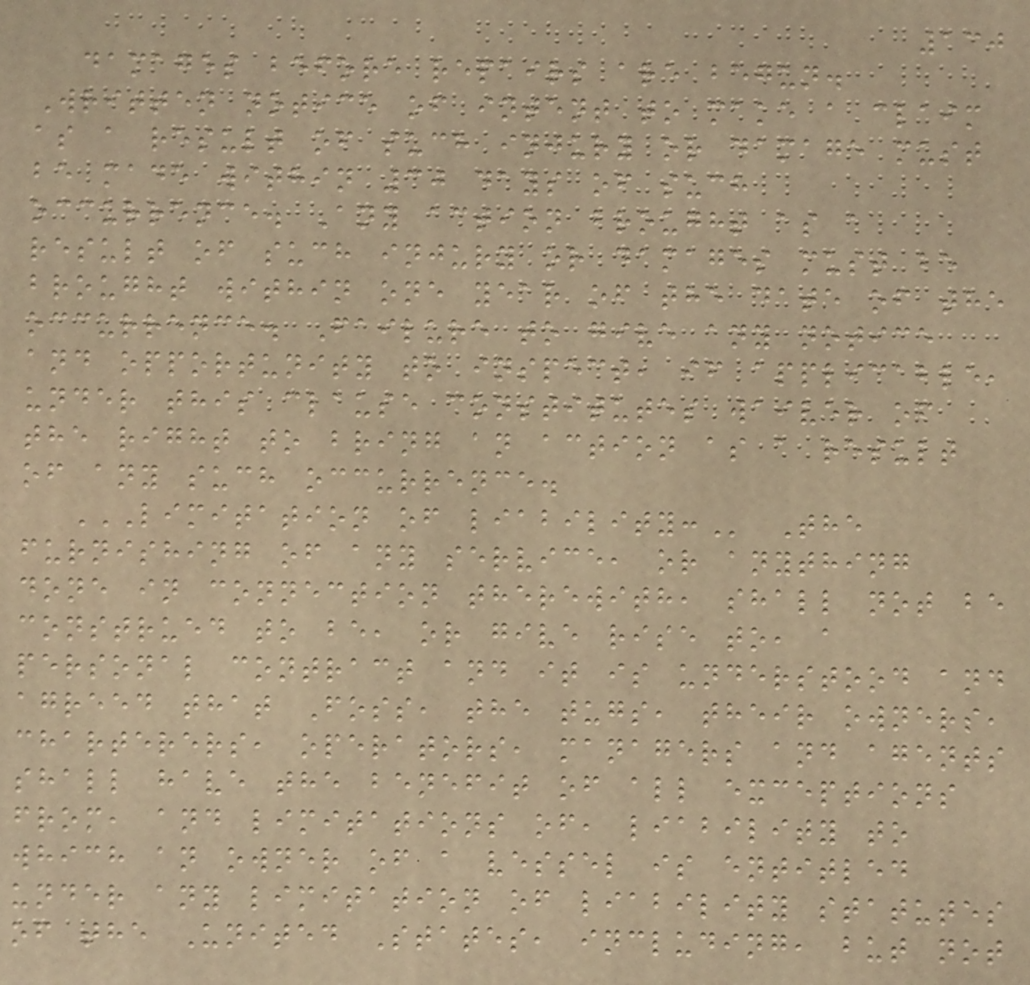130
damages before repairs are begun.
Written notice of intent to make a claim
as a result of such injury or damage must
be made within 30 days of such
occurrence. Any action brought as a
result of such injury or damages must be
brought within one year of the date of the
occurrence. Failure to give any notice
and opportunity to inspect, if applicable,
under this clause constitutes waiver of
the right to bring an action as a result
of any such occurrence.
LIMITATION OF LIABILITY: The
furnishing of any service, or anything
done in connection therewith, shall not be
construed to be, or give rise to, a
personal contract and it is understood and
agreed that Foss, the tugs, their owners,
charterers, operators, managers and agents
shall have the benefit of all exceptions
from, and limitations of, liability to
which an owner of a vessel is entitled
under any limitation of liability statutes
of the United States, including, but not
